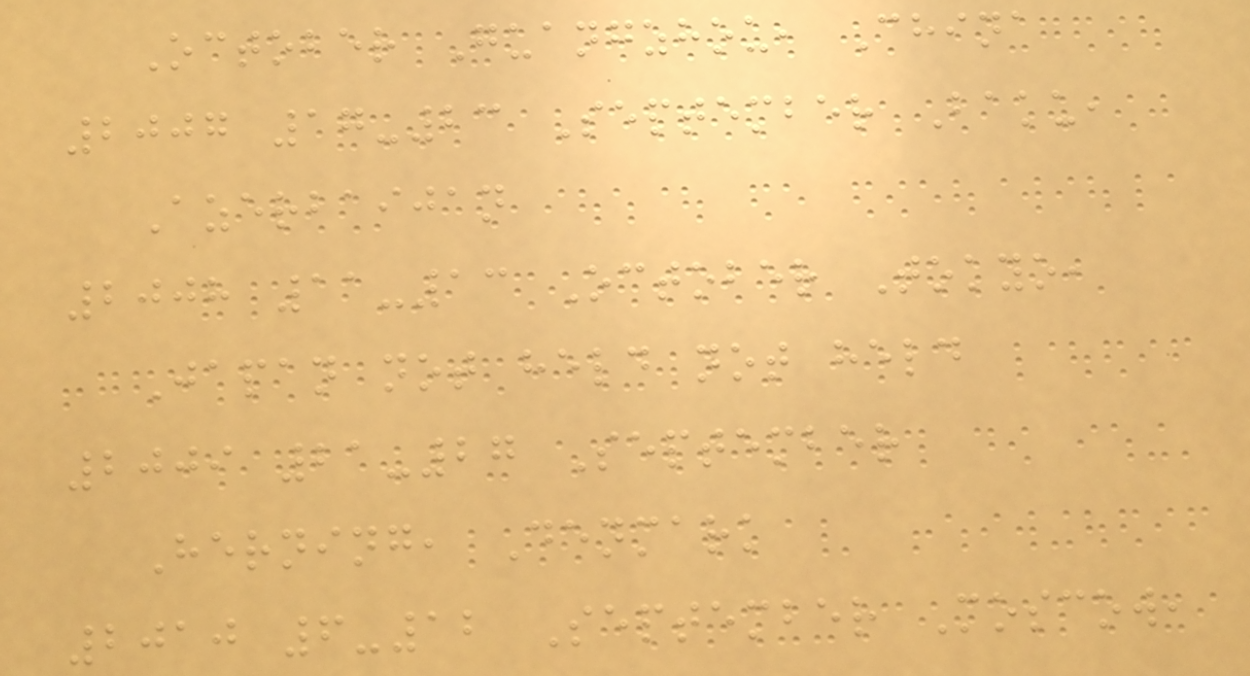October Guangzhou, China
2007 17-23 September Baku,
Azerbaijan
2008 11-13 October Tokyo,
Japan not held not held
2009 21-27 September
Herning, Denmark
2010 6-12 September Moscow,
